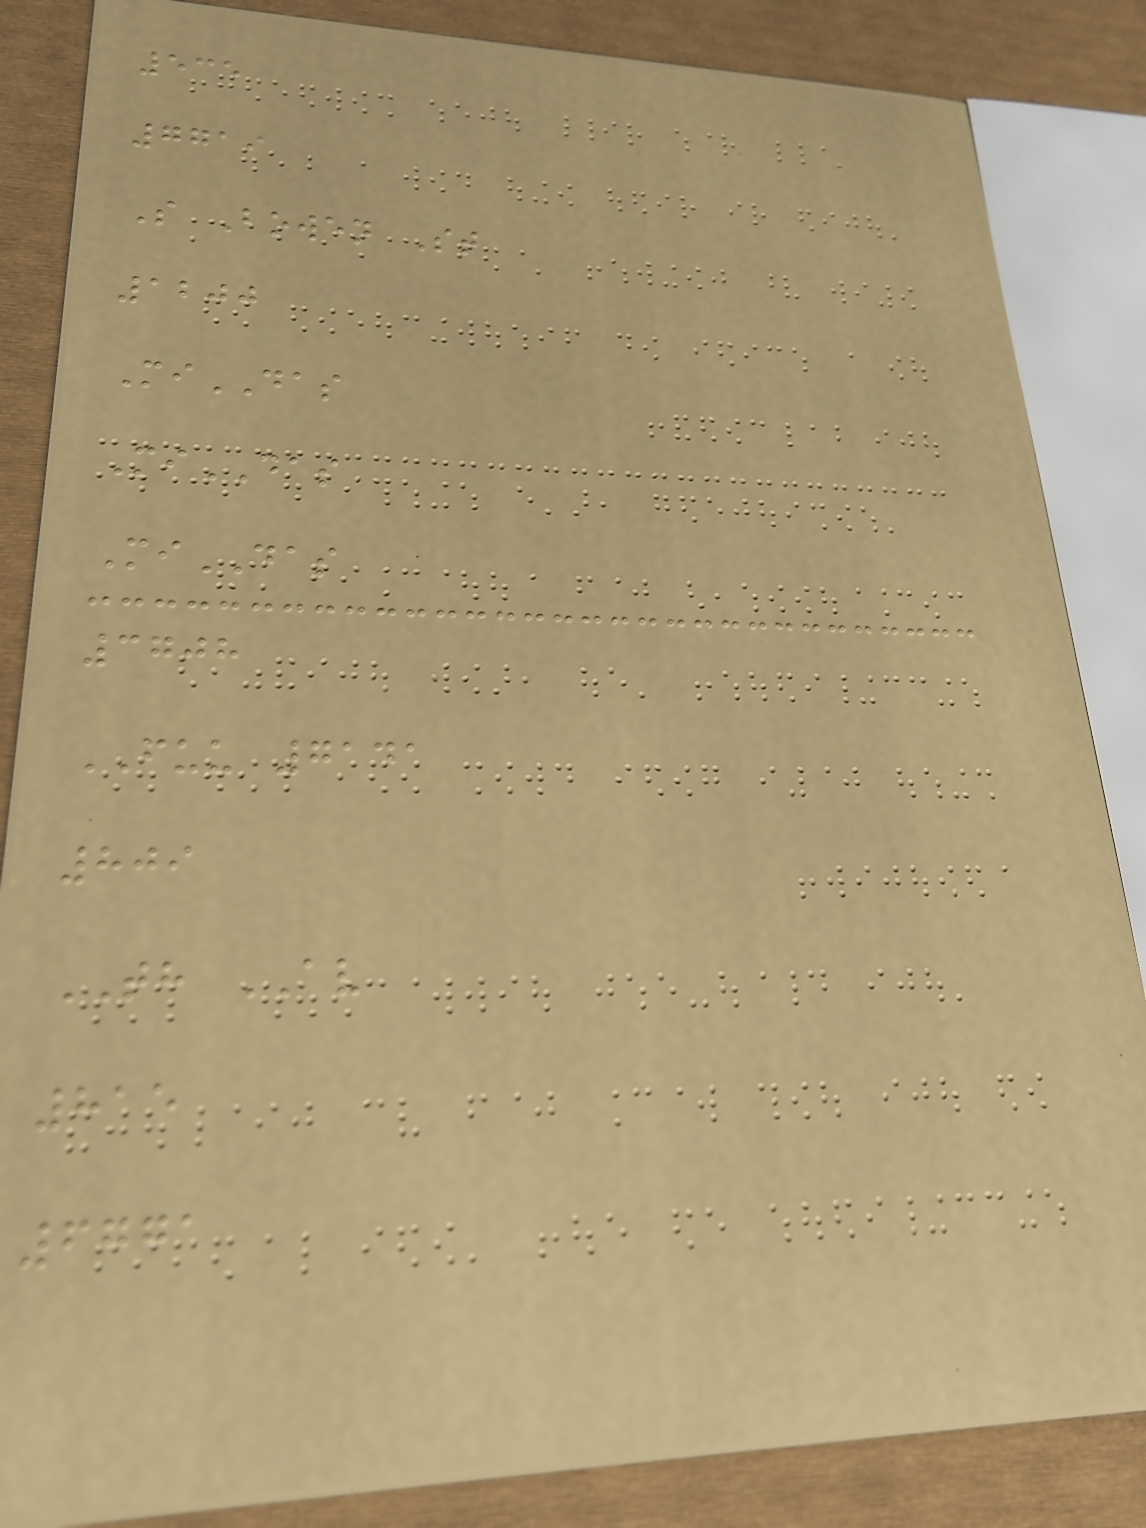535
7719
S Bowen St
1200
MiDAS
MiDAS
MiDAS
3708
FUU 7141
809
TH AV
815
6771
